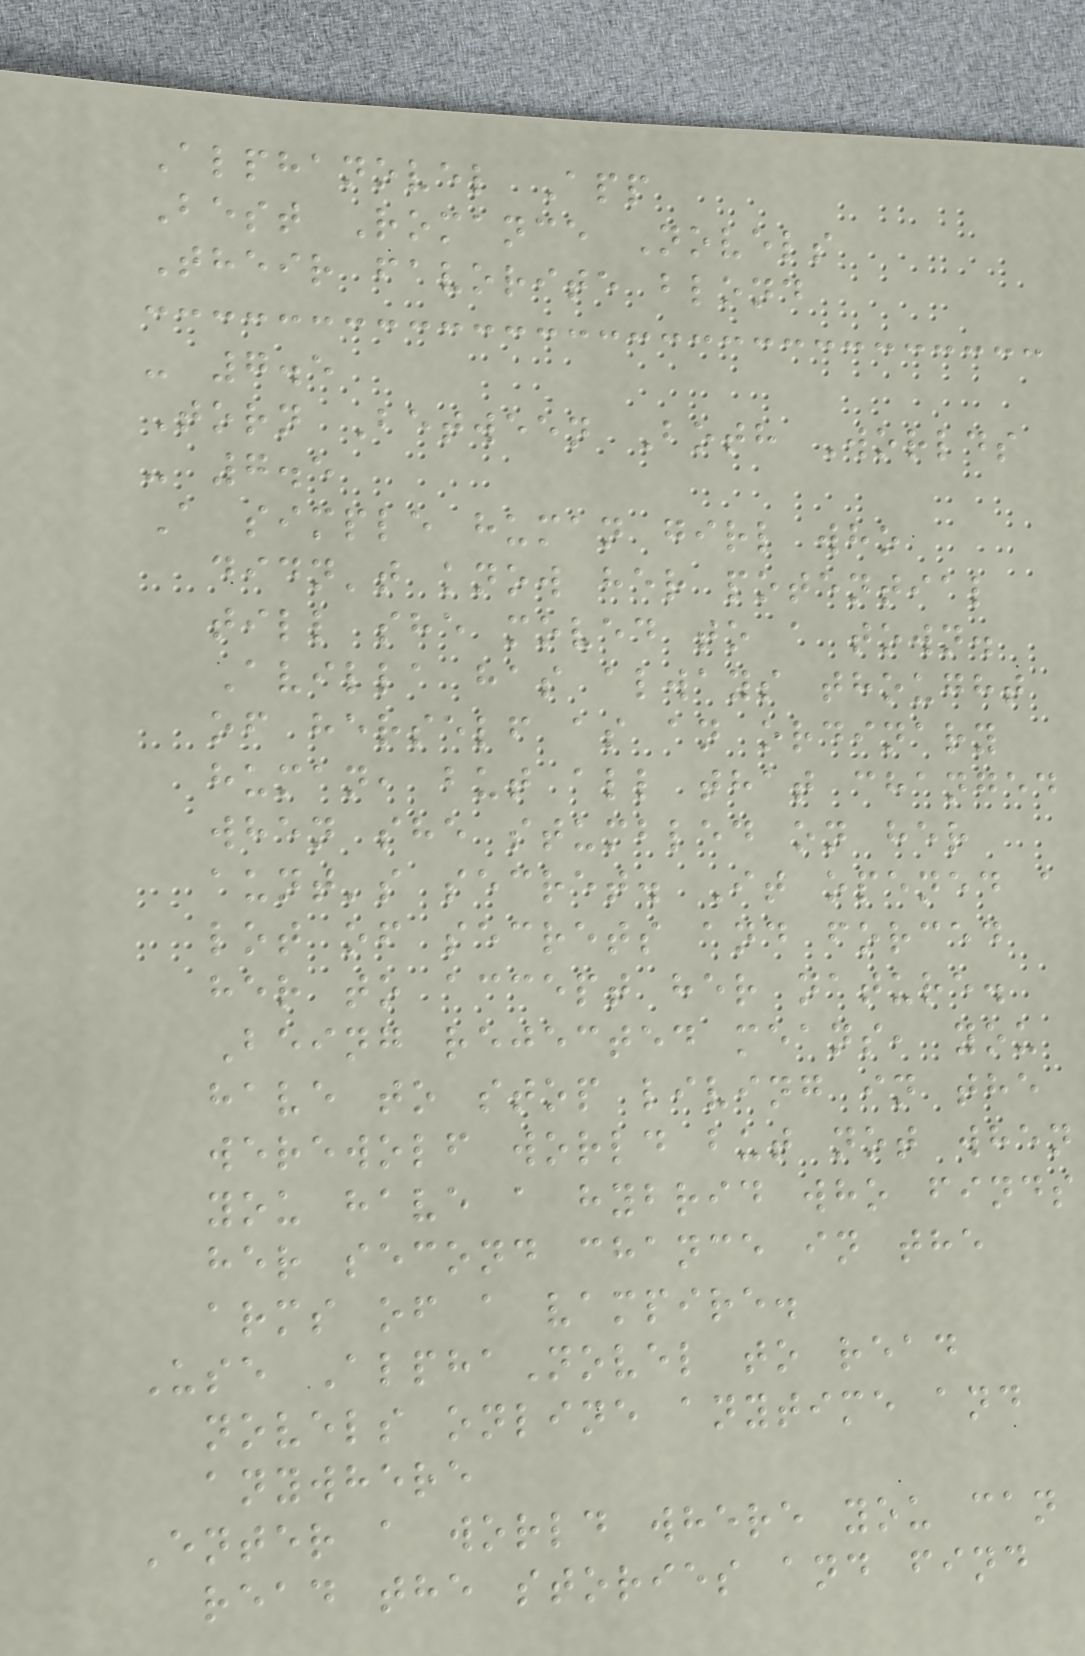Alphanovel App
Best Romance Novels
Their favorite blond
- 7.5
Torn Between Both Worlds
- 7.5
A simple human girl who
didn't know her potential
till she moved to a town.
Avilla has always thought
of herself as an ordinary
human, but all that changed
when she stumbled on her
aunt's secret. It opened a
lot of secrets and forced
her to accept her nature.
Being rejected means, you
have to stop living in the
werewolf world but not when
you have a hybrid who finds
her second chance in the
arms of a vampire.
Use AlphaNovel to read
novels online anytime and
anywhere
Enter a world where you can
read the stories and find
